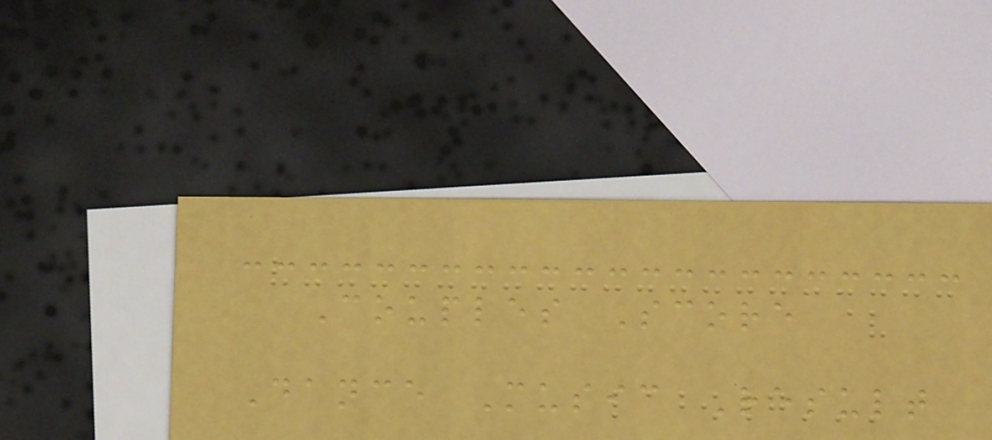Couples Score
Dance Music Result
